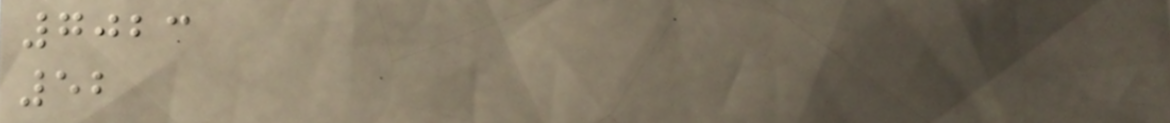7023
52
